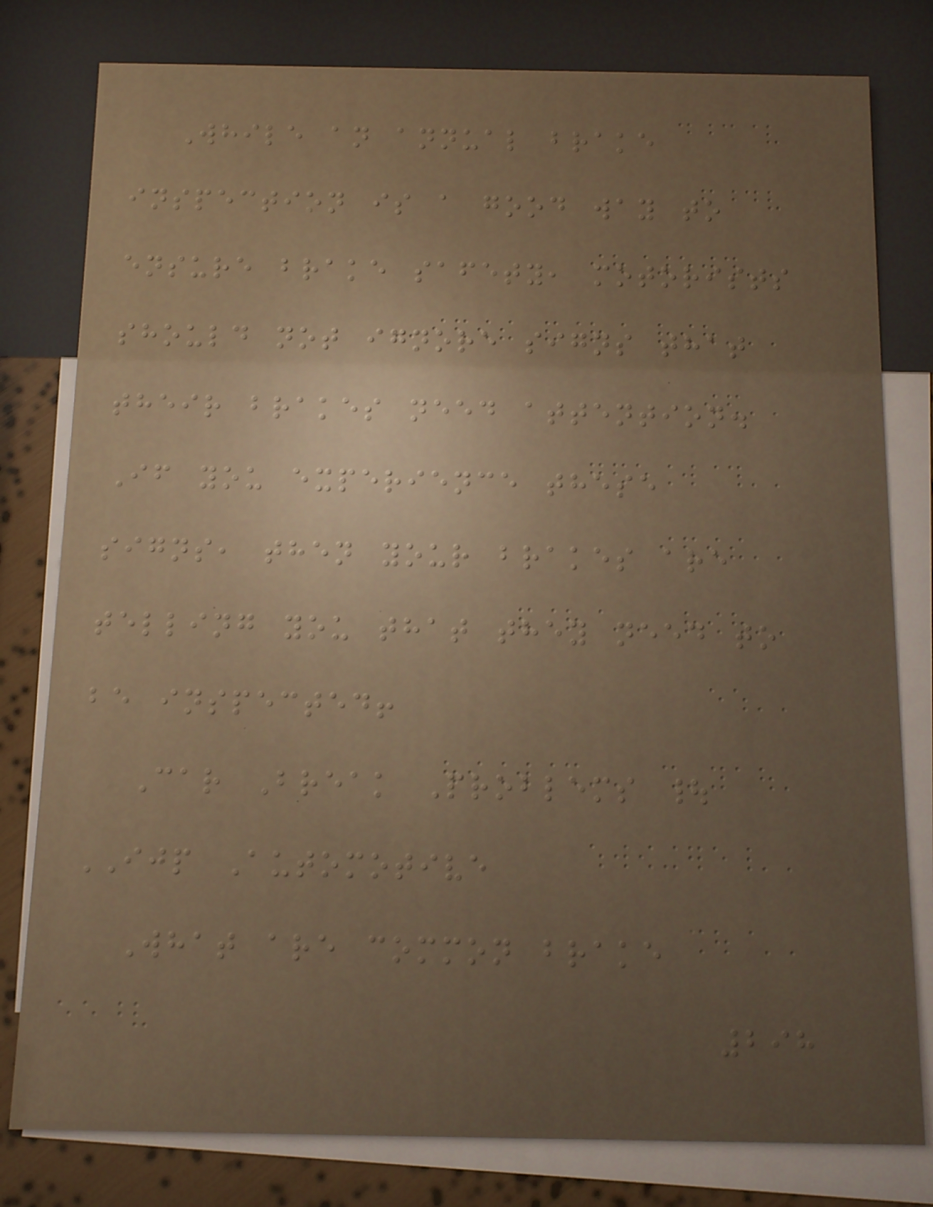While an annual brake
inspection is a good way to
ensure brake safety, motorists
should not ignore signs that
their brakes need attention.
If you experience these
signs, then your brakes are
telling you that they need to
be inspected!
Car Break Problems |
IJP Automotive
What are common brake
298
